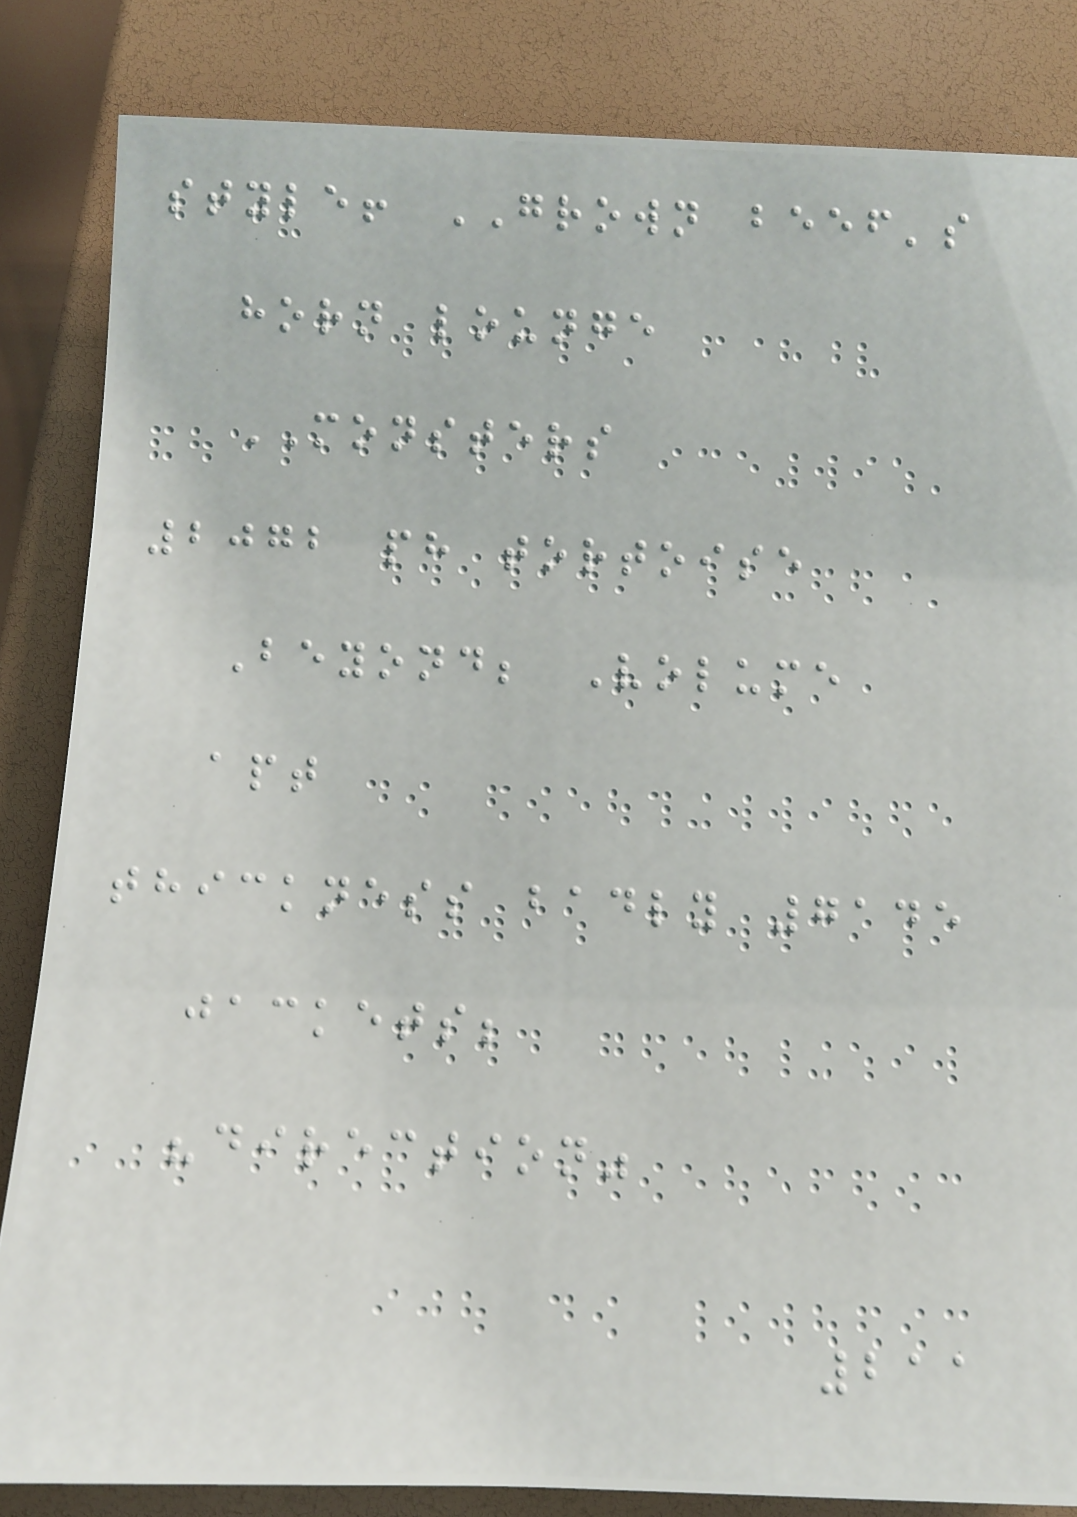style! GROWN beef's
horn lounge
MONSTERS
2072 ph tortoise
Beyond; Volume
apt
thickness badly 7145
jackets;
"direction"
211
